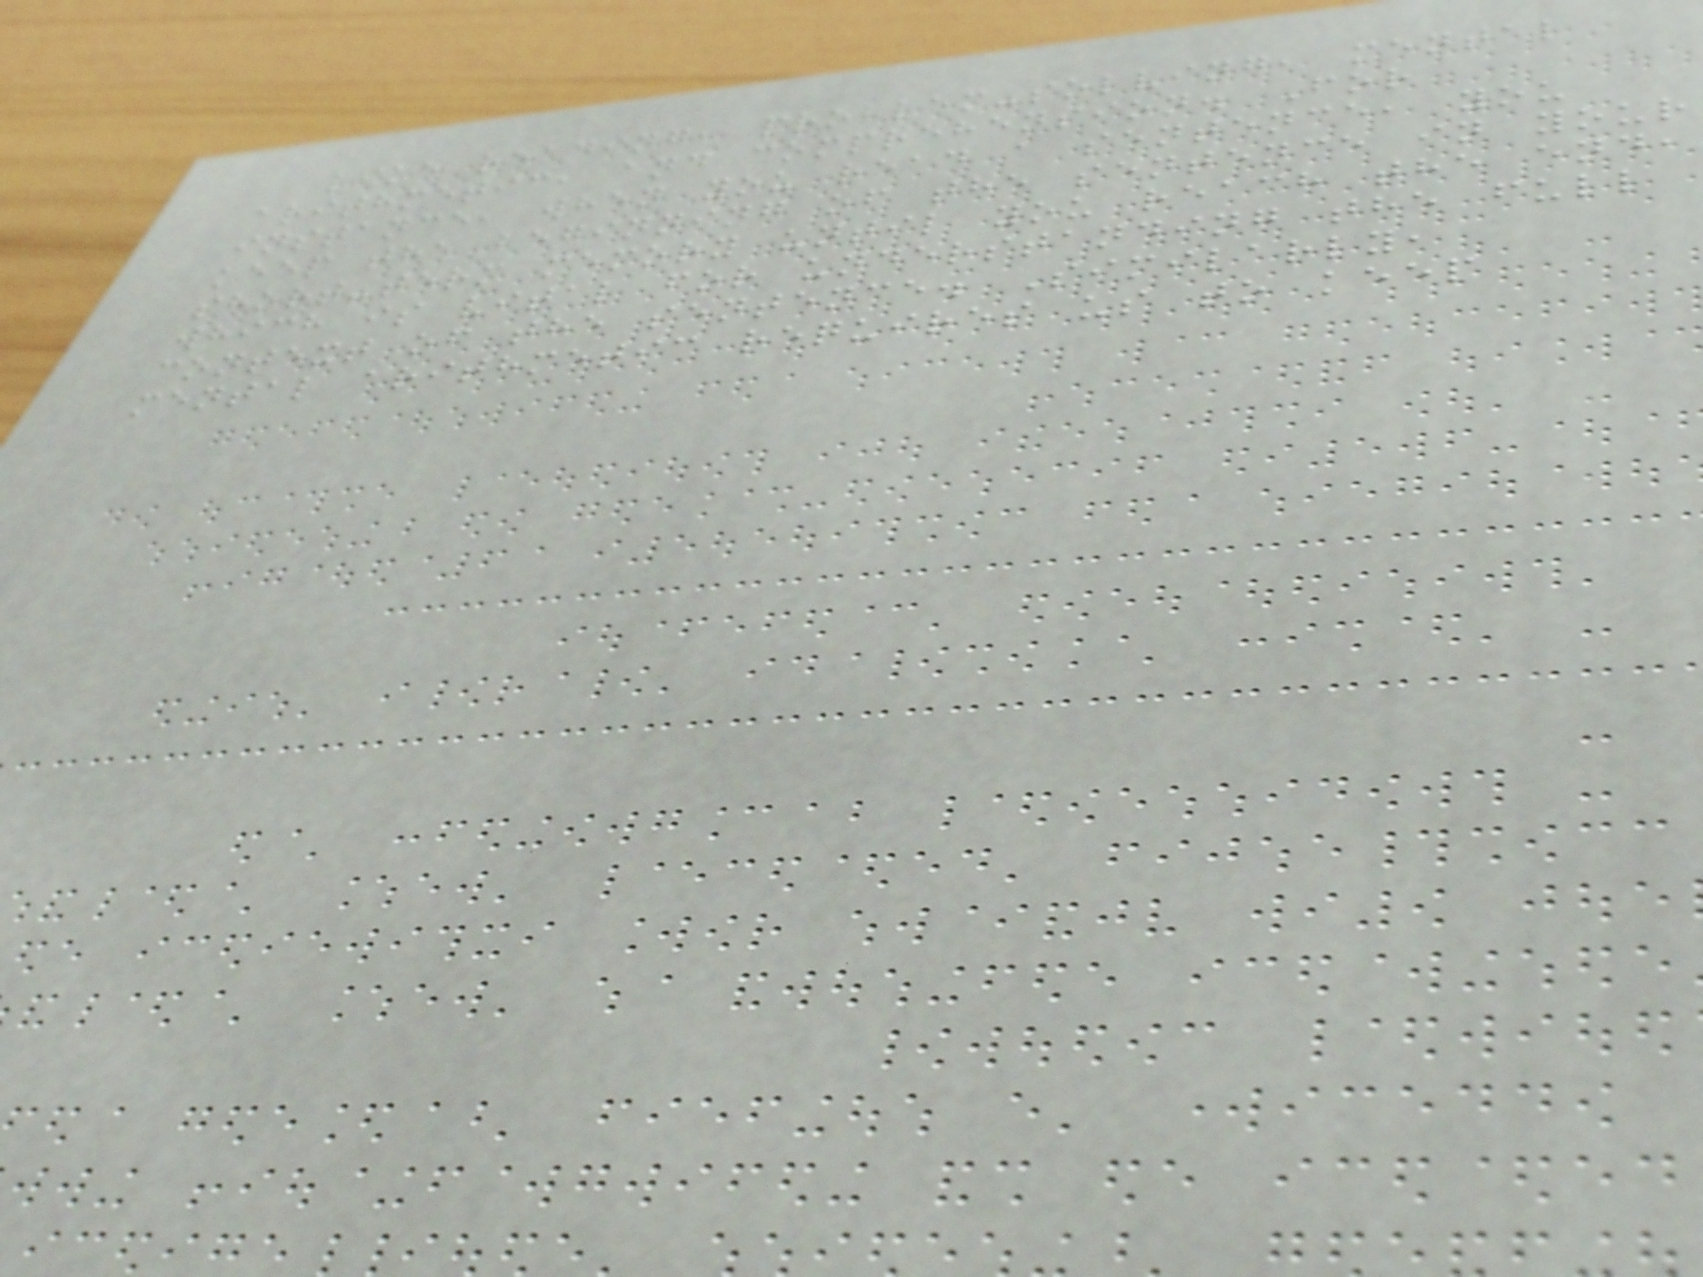like reading, problem-solving, mental
arithmetic, and comprehension. For
instance, when you read a sentence, you
keep the beginning of the sentence in your
short-term memory until you reach the end,
which is vital for understanding the full
context of the sentence. Similarly,
mental arithmetic requires us to keep
